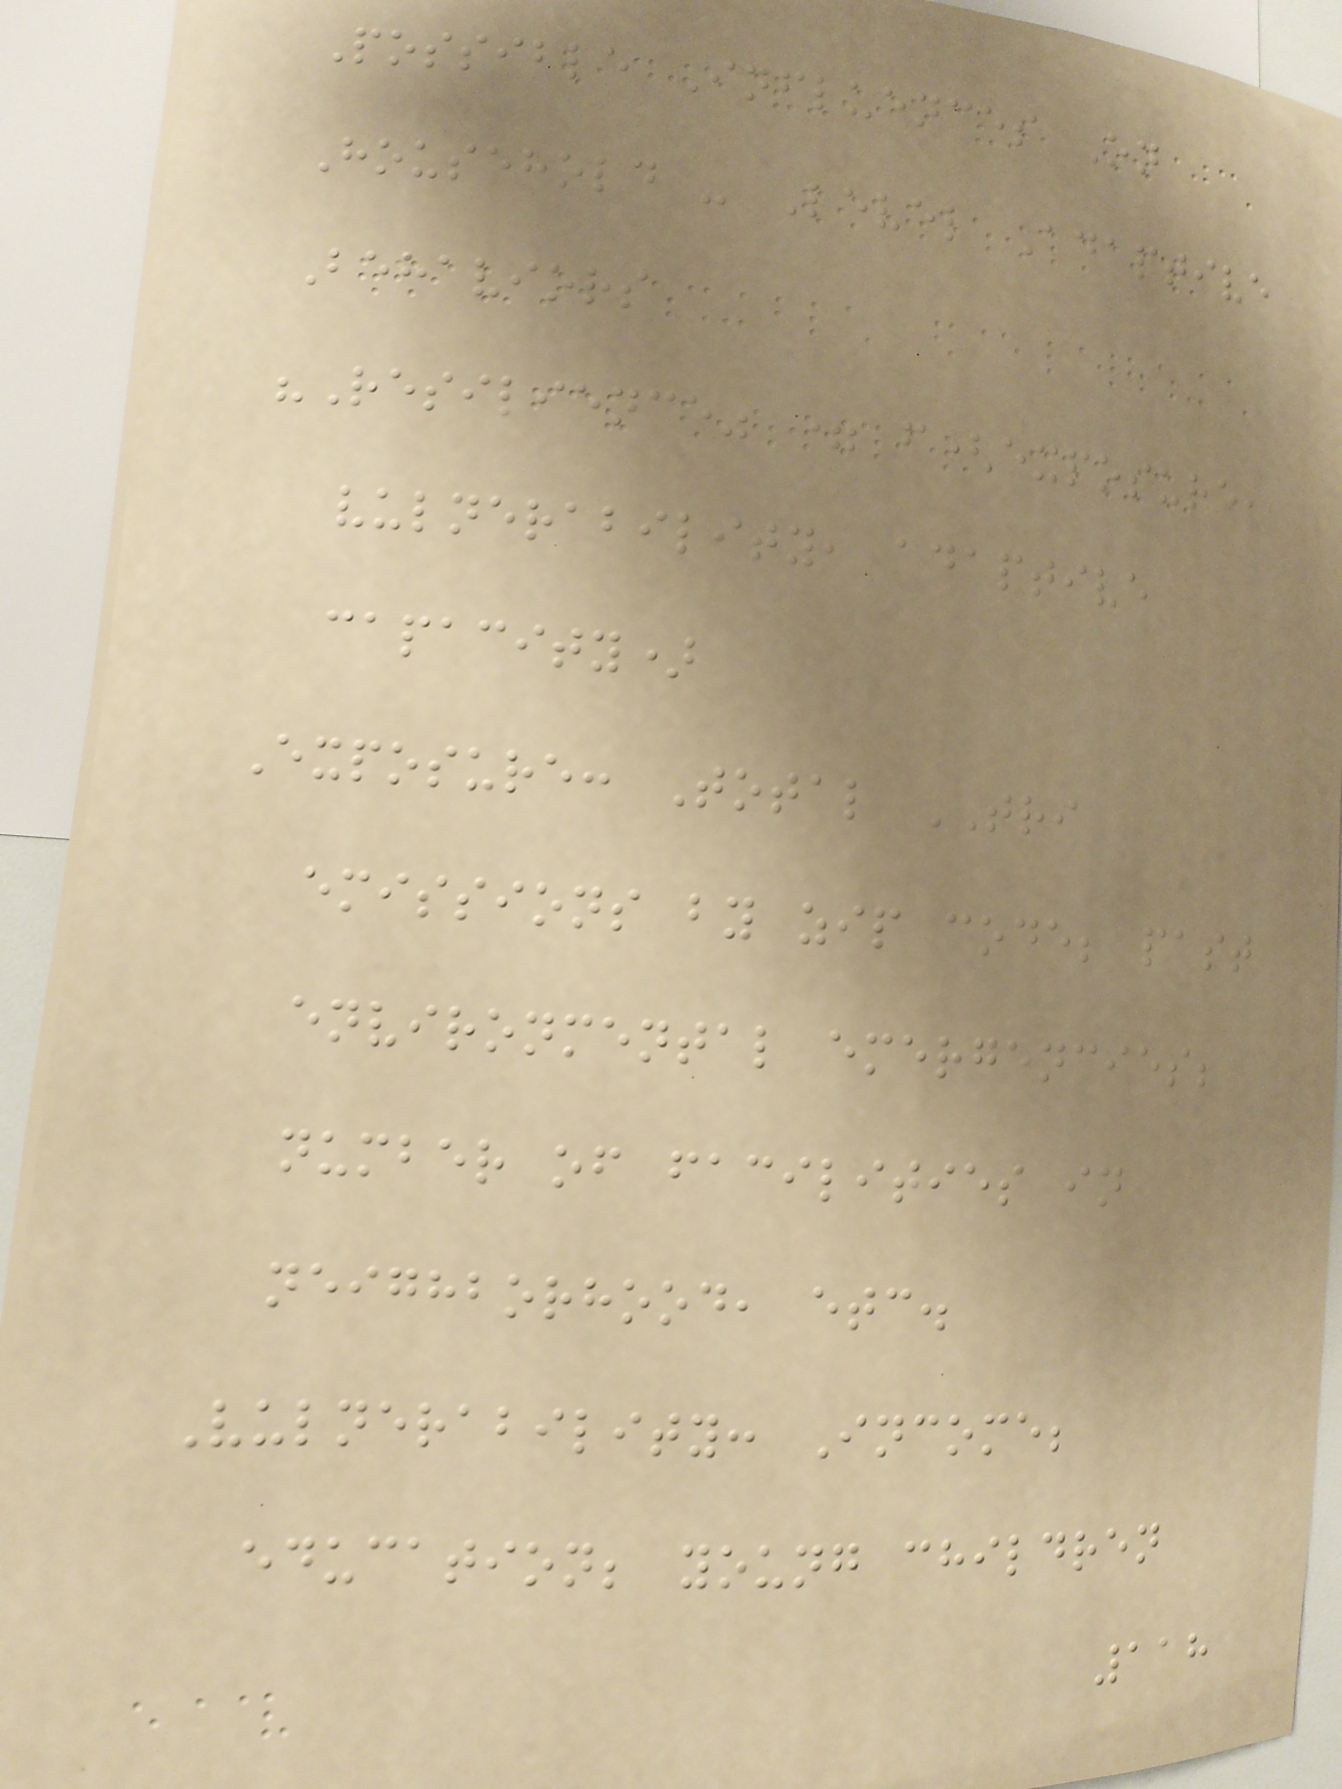Possible Influences On
Household - Level Adaptive
Behaviors
"Resilience" = f(exposure,
vulnerability, adaptive
capacity)
Exposure: Total TRI
emissions by zip code; past
environmental emergencies;
number of facilities in
neighborhood, etc.
Vulnerability: Income;
education; young children
118
